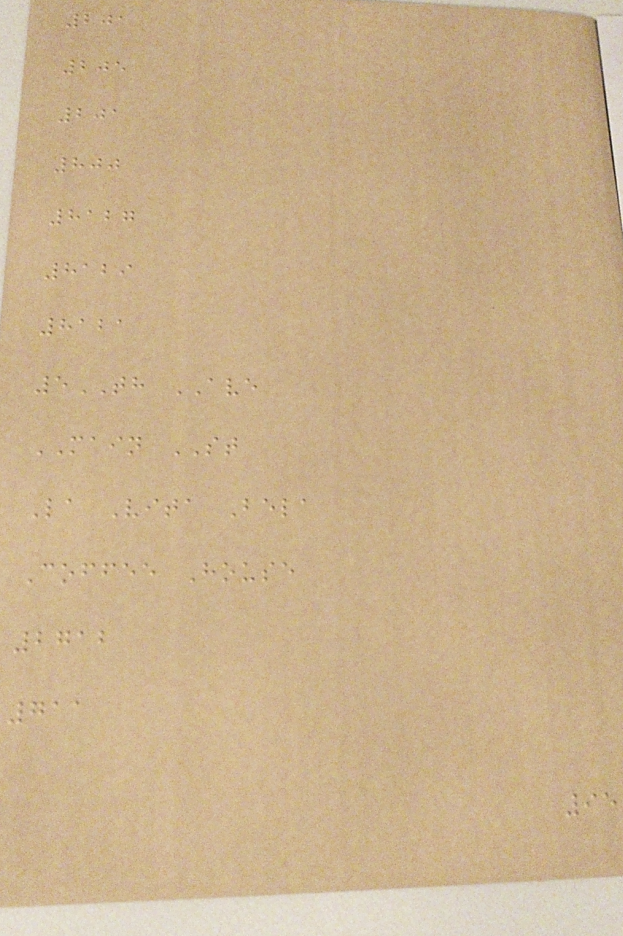201
205
201
800
8127
8129
8121
5TH AVE
MAIN ST
La Vita Bela
Coffee House
2712
711
95
